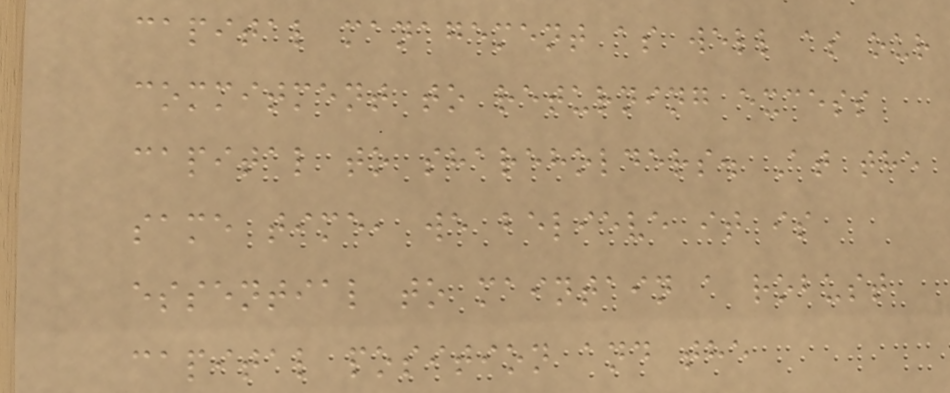capital management as well as our
commitment to returning excess
capital to shareholders. At the
same time, we believe it is
essential to maintain a robust
capital position and the
